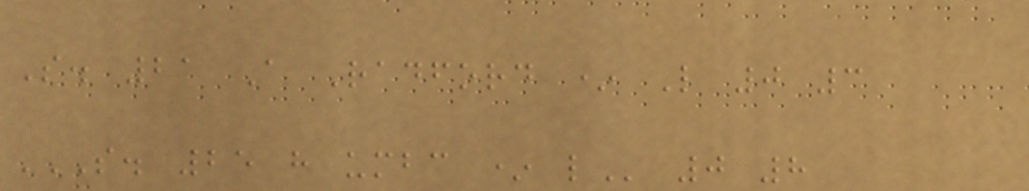S. 21 A Radford * L 0 3
S. 25 H UMBC * L 0 8
